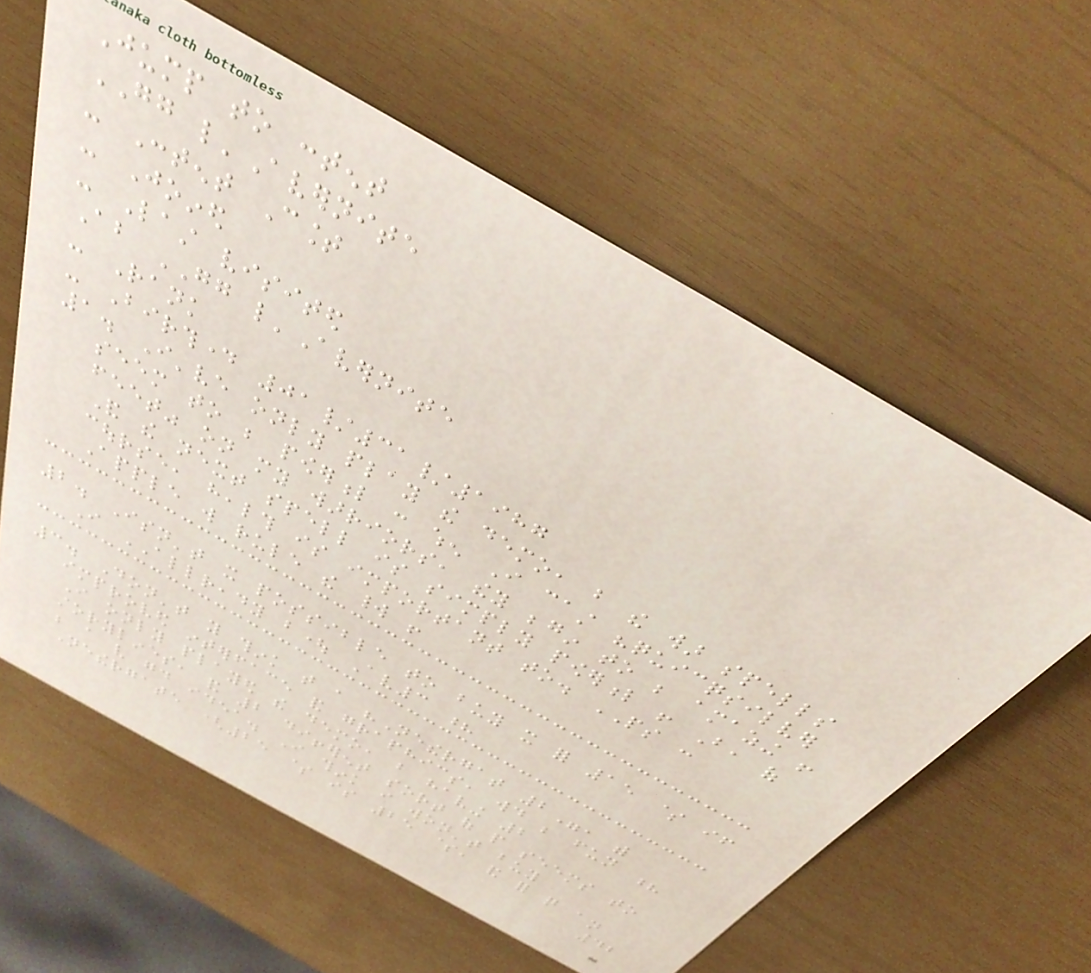Jump to content
GG l'Avernite
- Content Count
- Joined
- Last visited
About GG l'Avernite
- Rank
- Birthday 01/31/1987
1. I've only play the demo, but the war spells
seem to be powerful : when I cast "quicqsilver
feet" on my warriors, they begin to be amazing !
And the next spell is simply powerful ! But, of
course, health is important to. PS :
Apple will rule the world !
2. Isn't it possible to buy it for 15 $ if
I ALLREADY bought Av3 ?
3. Don't you think that a "Nethergat 2", with
improved interface and graphics, would be fun ?
I only played the demo, but having 2
storylines, and 2 different sort of people seems to
be a very good idea. I think i won't buy
Nethergate (25 $ is 25 $, and for quite an
42
